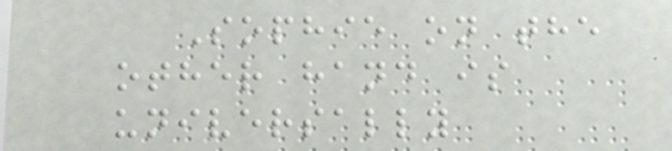Sophie on the
other hand is
universally
